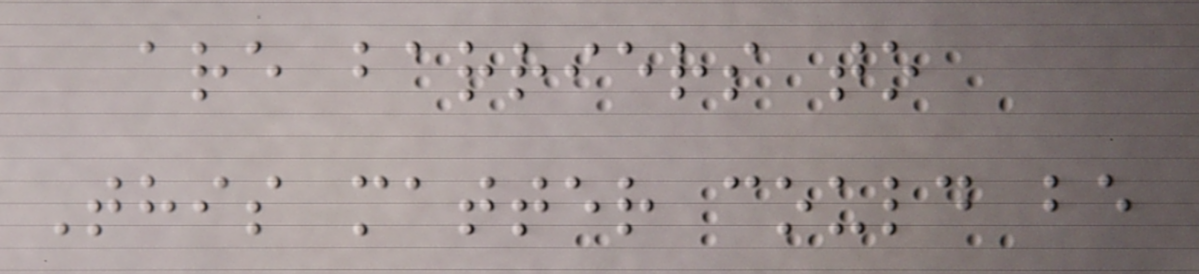are barriers to
This matter could be
